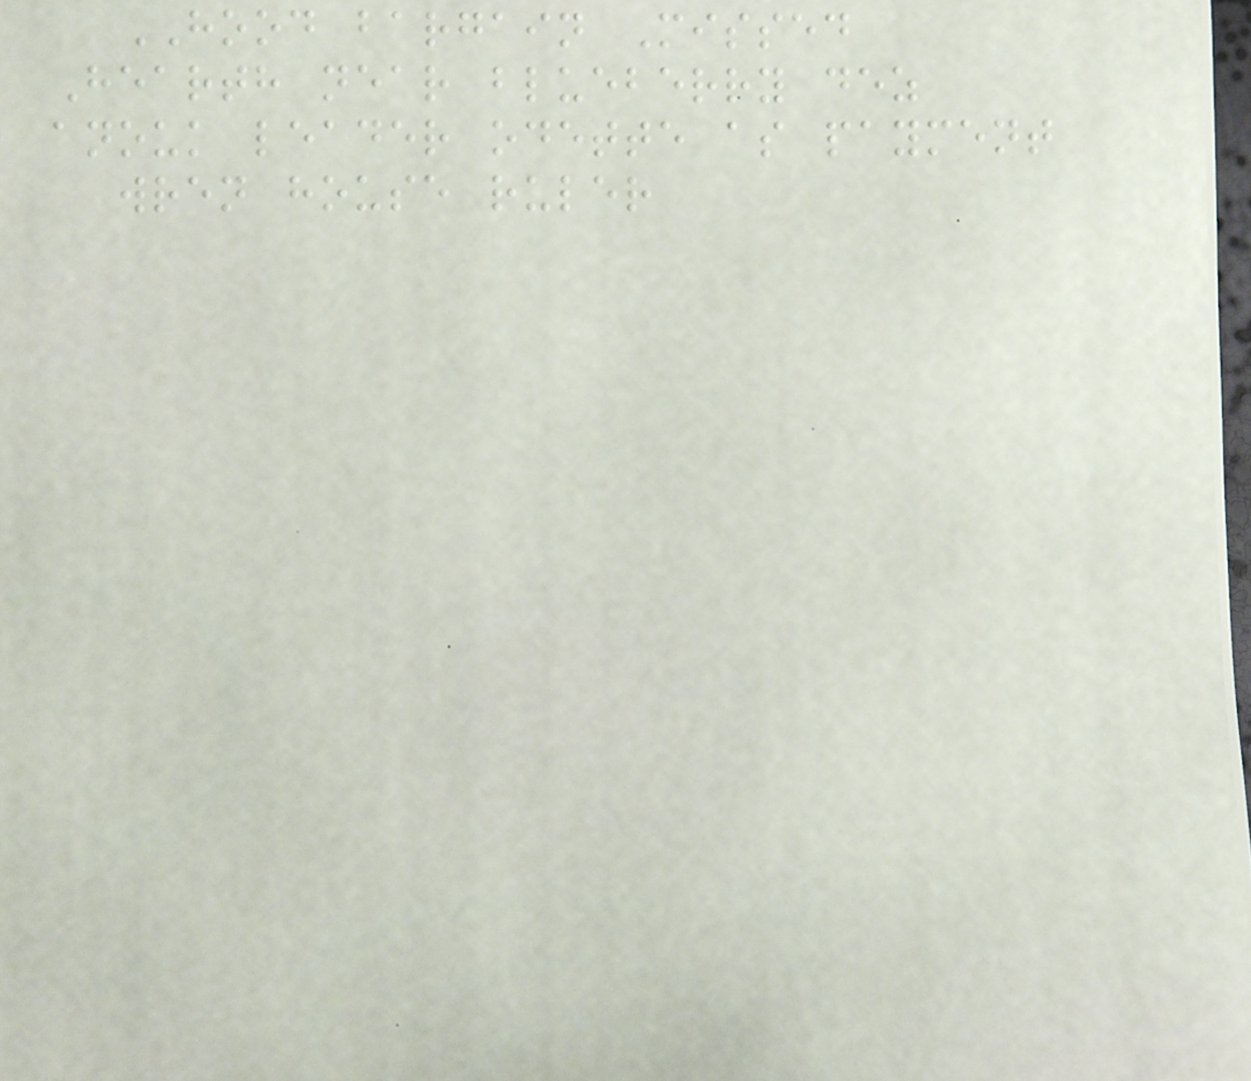HOOD bargain Missed
Hearth near blueberry dez
anouk leader odette as payment
wren house ruler
